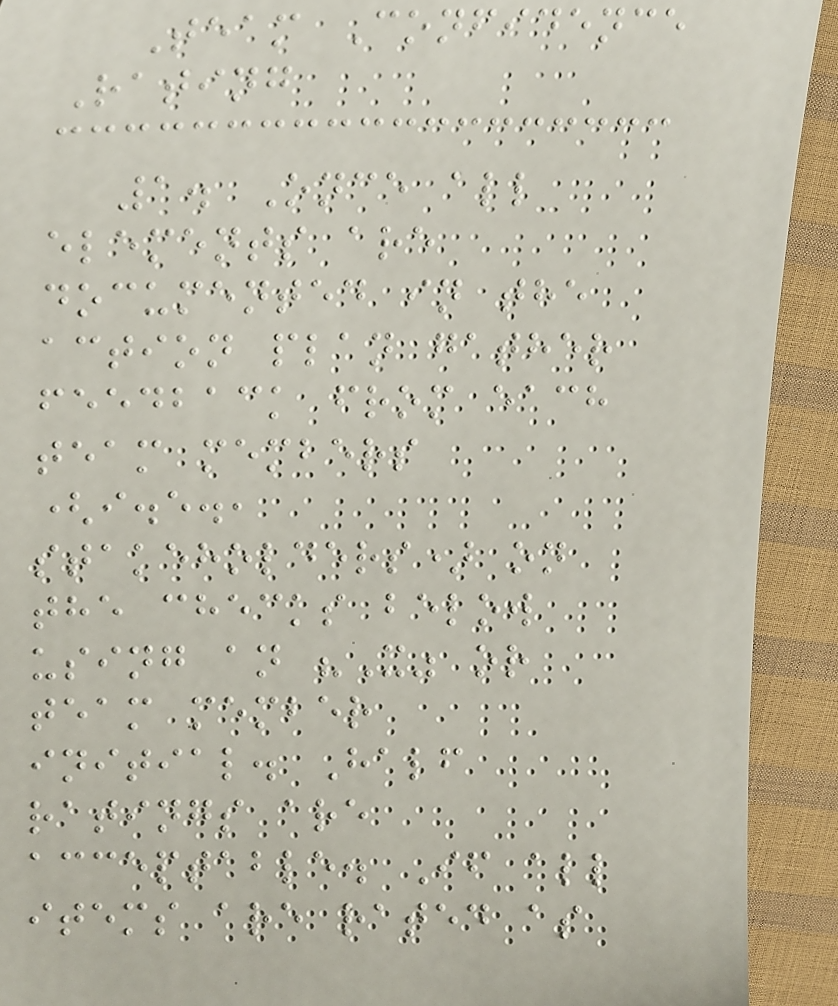Team Confidence
Rating
1. Once all
elements are
documented in the
action plan gather
feedback from each
team members
(i.e.,
stakeholders) on
the checks below
using an "X" or
team member
initial. Half
ratings are
acceptable. If all
items are rated as
